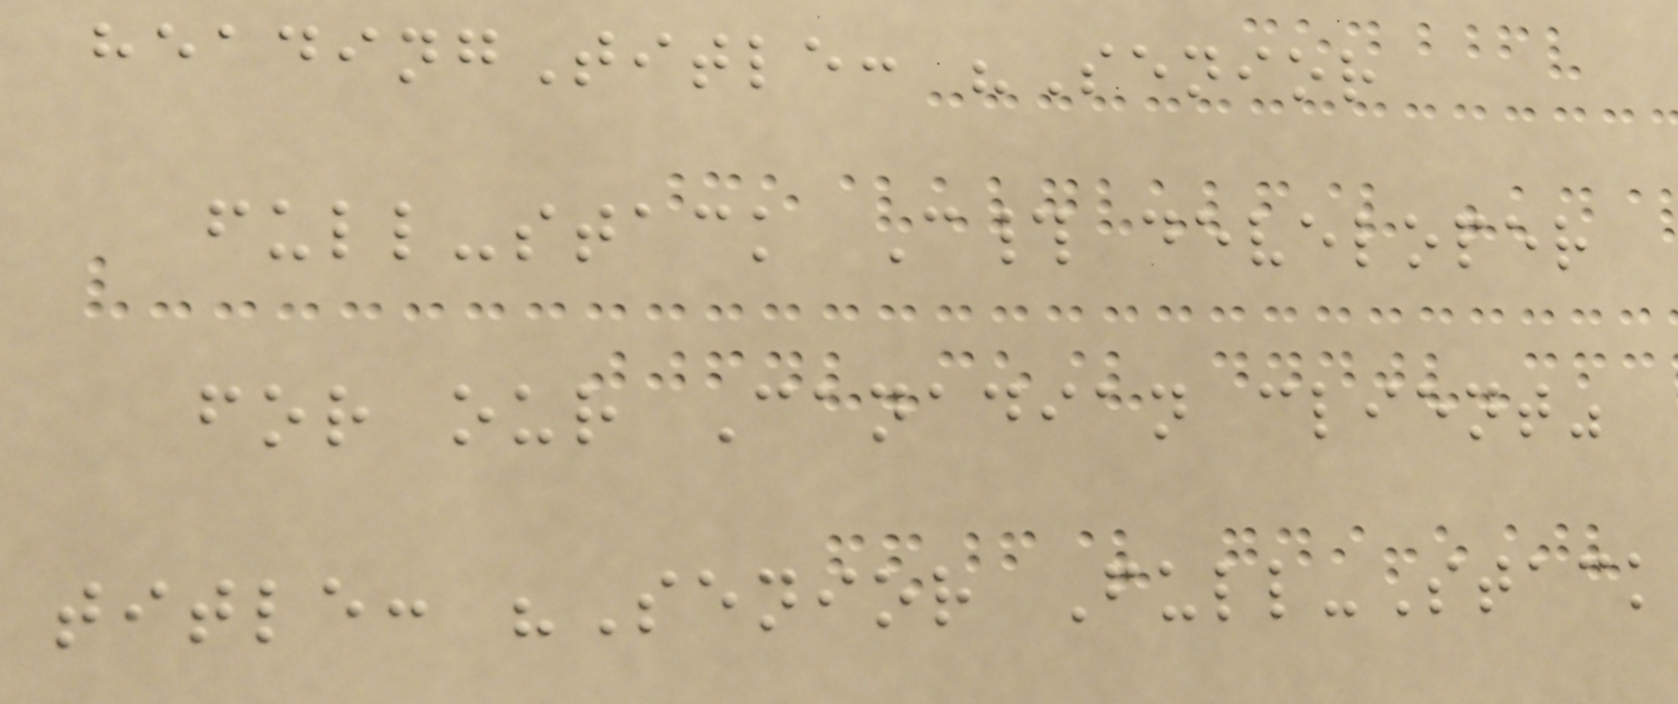headingTitle: "Senior
full-stack C# developer
for our Canadian client"
title: "Senior Full-Stack
